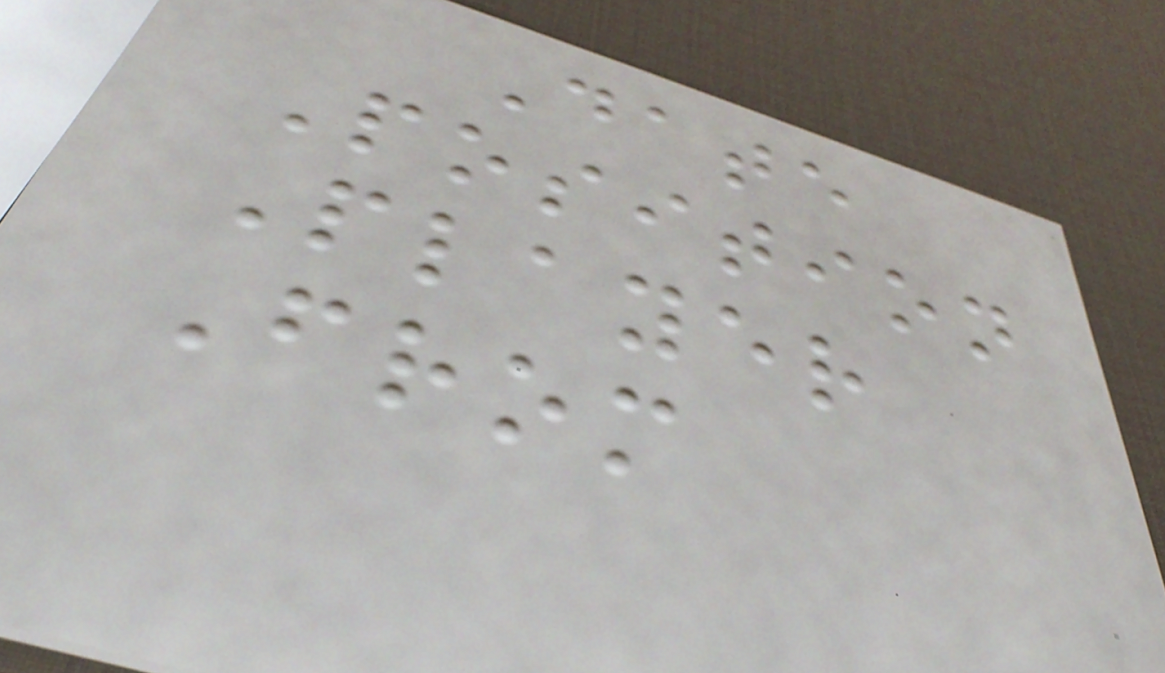Date
Position
Player
From
